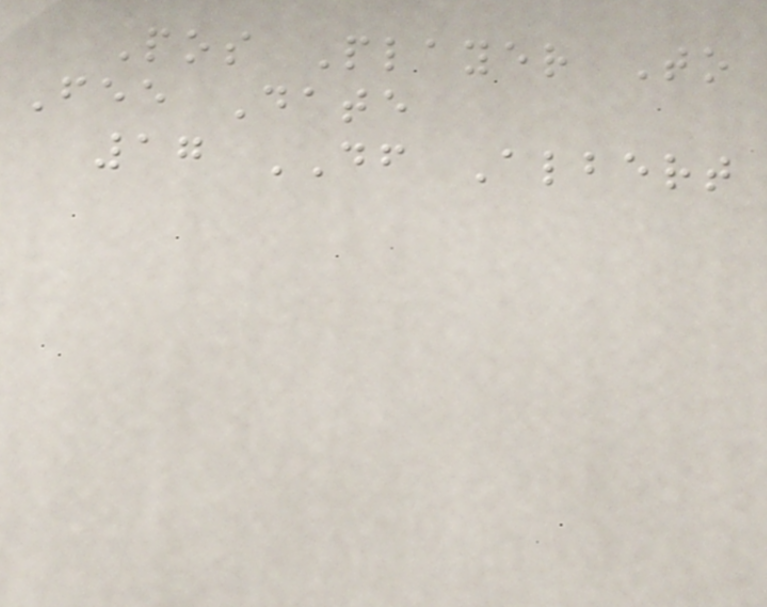Pos Player To
Fee Date
17 DF Albert
